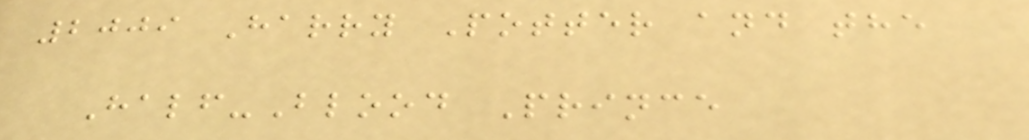2009 Harry Potter and the
Half-Blood Prince
